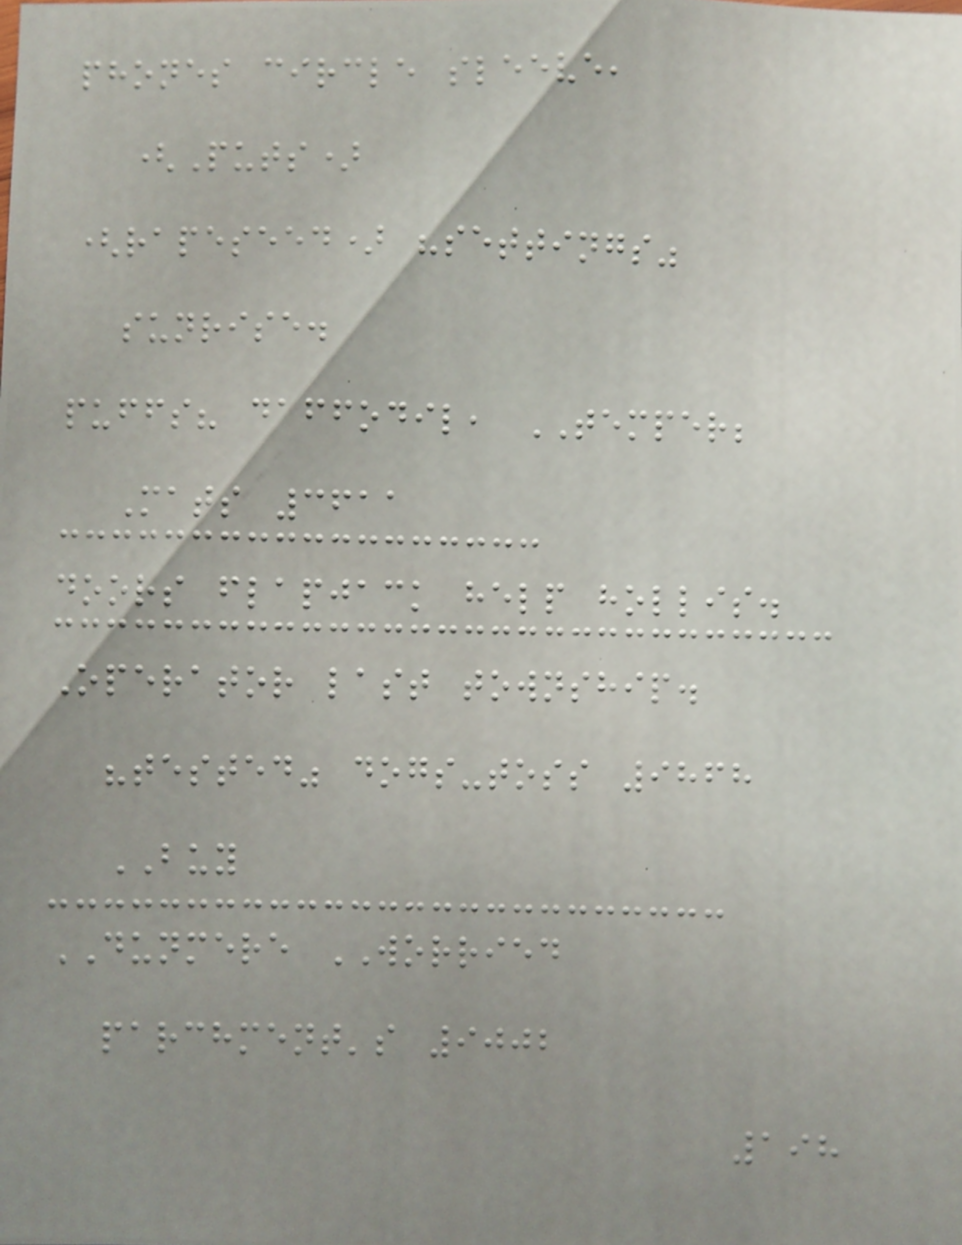phones circle sleeve,
(Puts)
(rapeseed) "settings"
sunrise.
puffs? daffodil, TEMPER;
Mats 3611
doors flapjack help hollis.
Operator last township.
"tested" dogs-toss 9868
BUY
DUNMERE WORRIED
parchment's 9002
198
